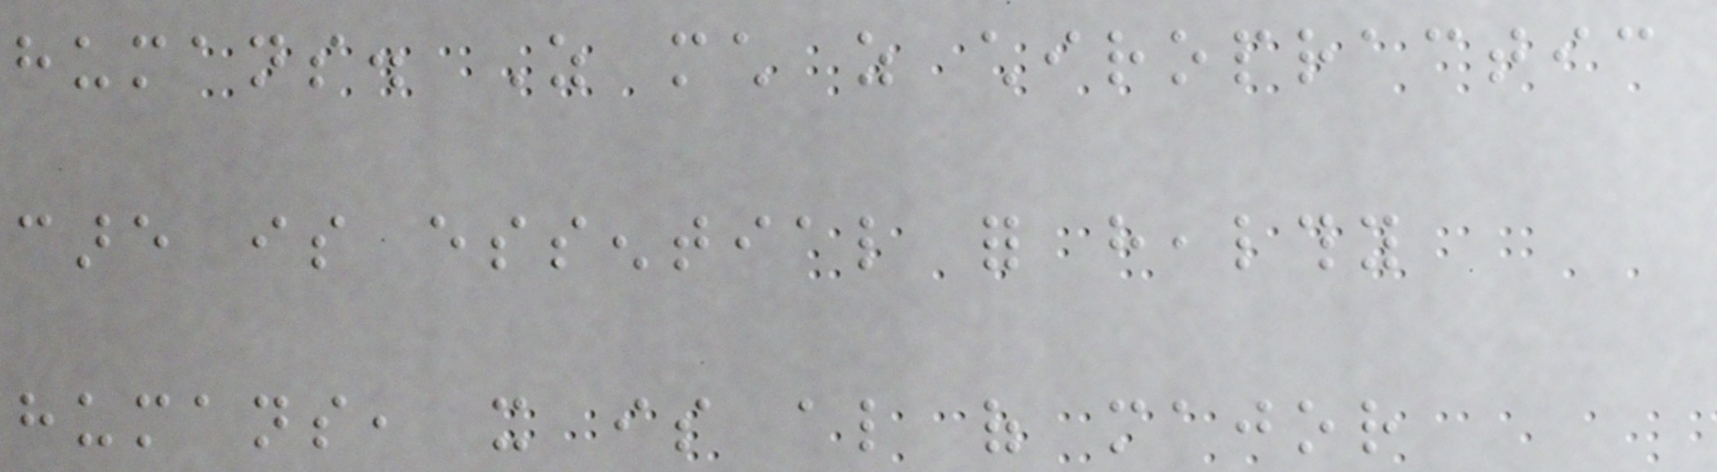humans. As much as chiropractic
care is essential for healthy
humans, it is also of major
